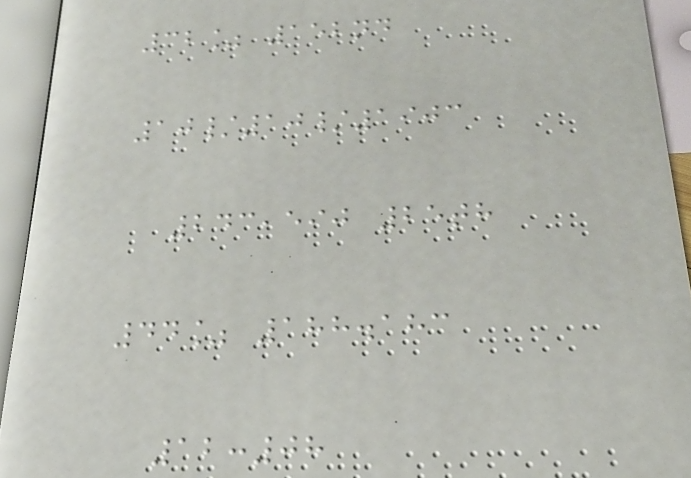32% 152nd
10/10/1903
243,590 25th
44% 188.183
12:08
